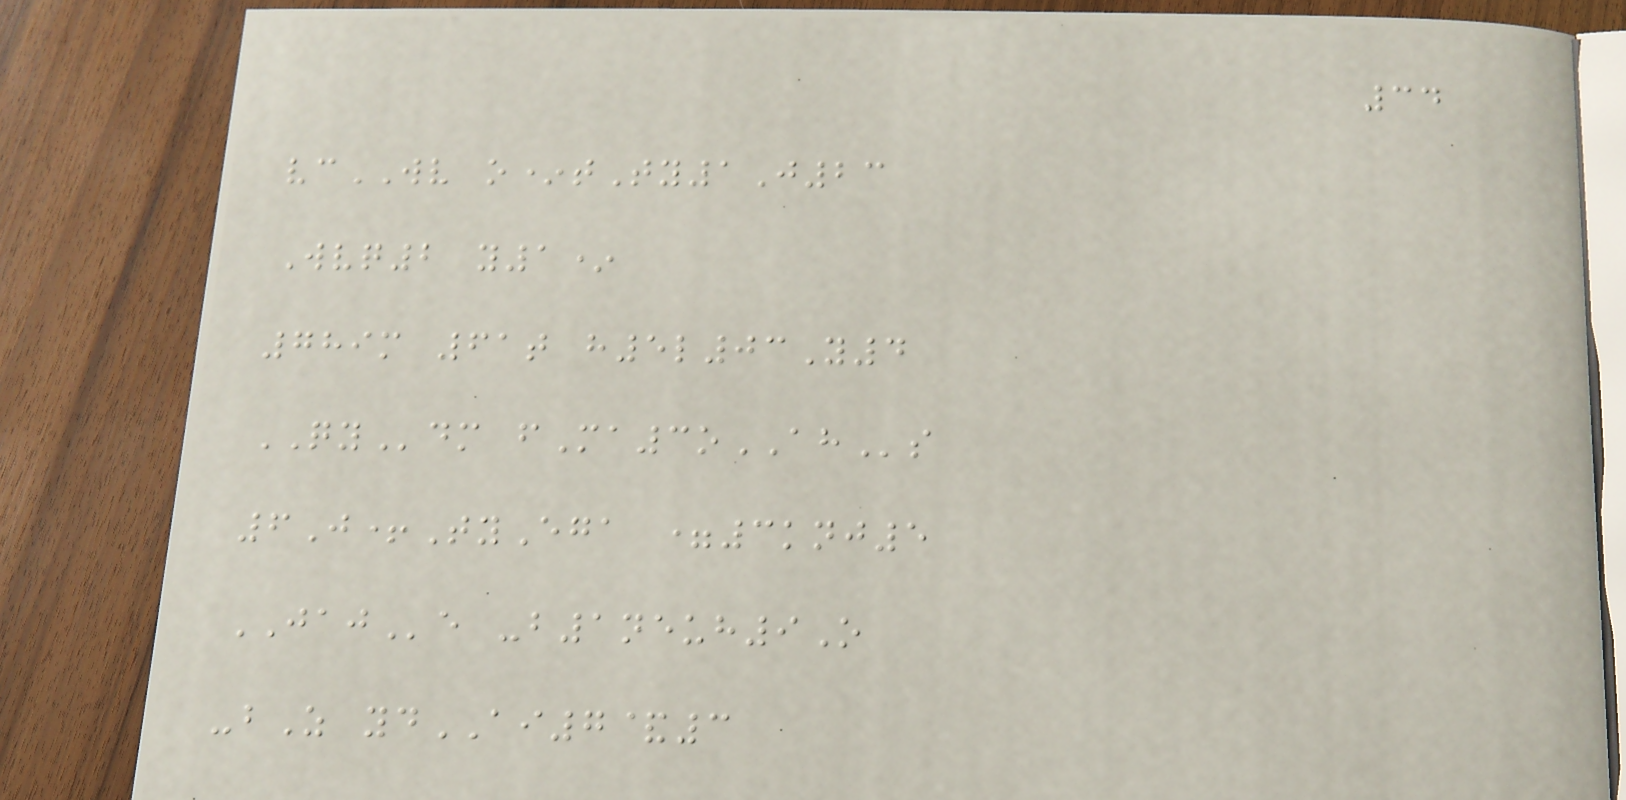34
vcWV o*tTy1J23
Wvq2 y1*
789m 61t h5l03Y4
QYdm fMa3oAHs
6J+TyEga =3knj5
JAJe -b1neuh9O
-bZ ydAI7&3
